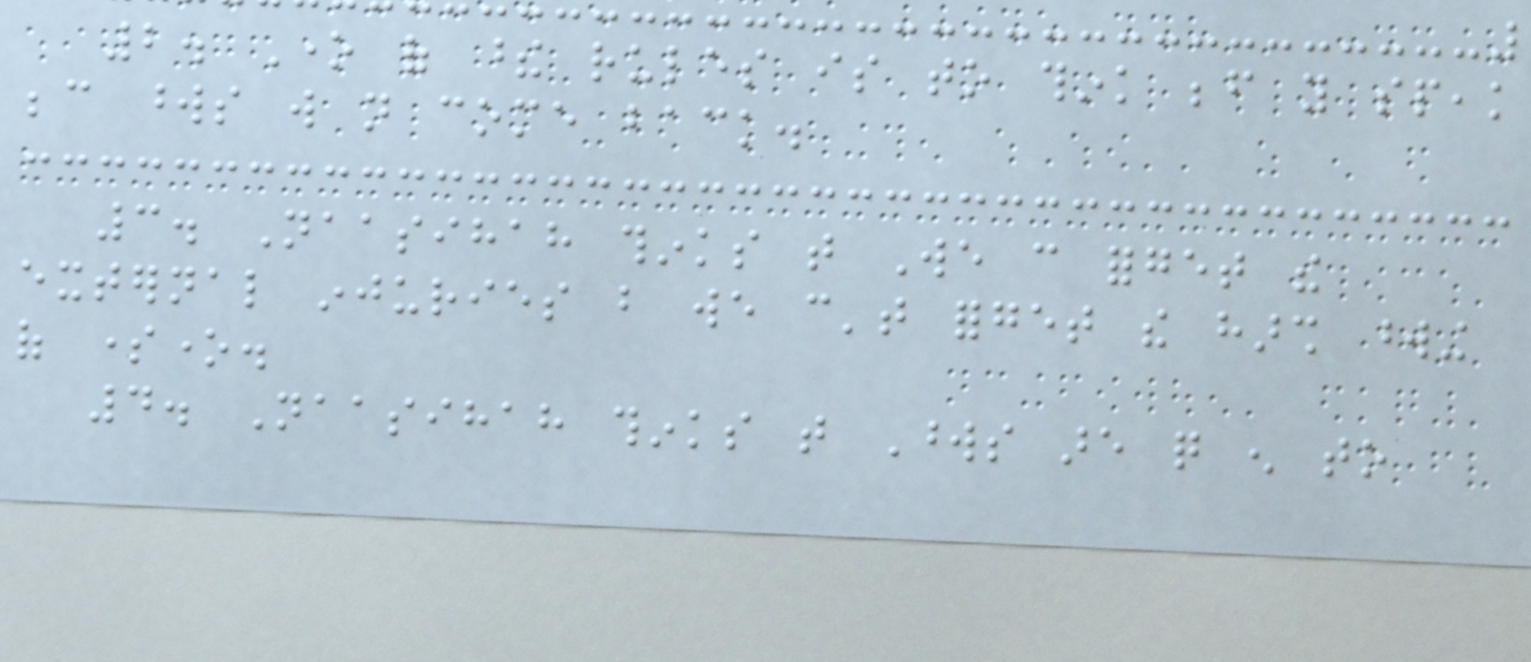2. One of these rules is to think before you speak
because words will not come back.
3. Naasihah thinks that We can forget the
external injuries but we can't forget the harsh wording
of someone.
4. Naasihah thinks that Words are quite enough to
